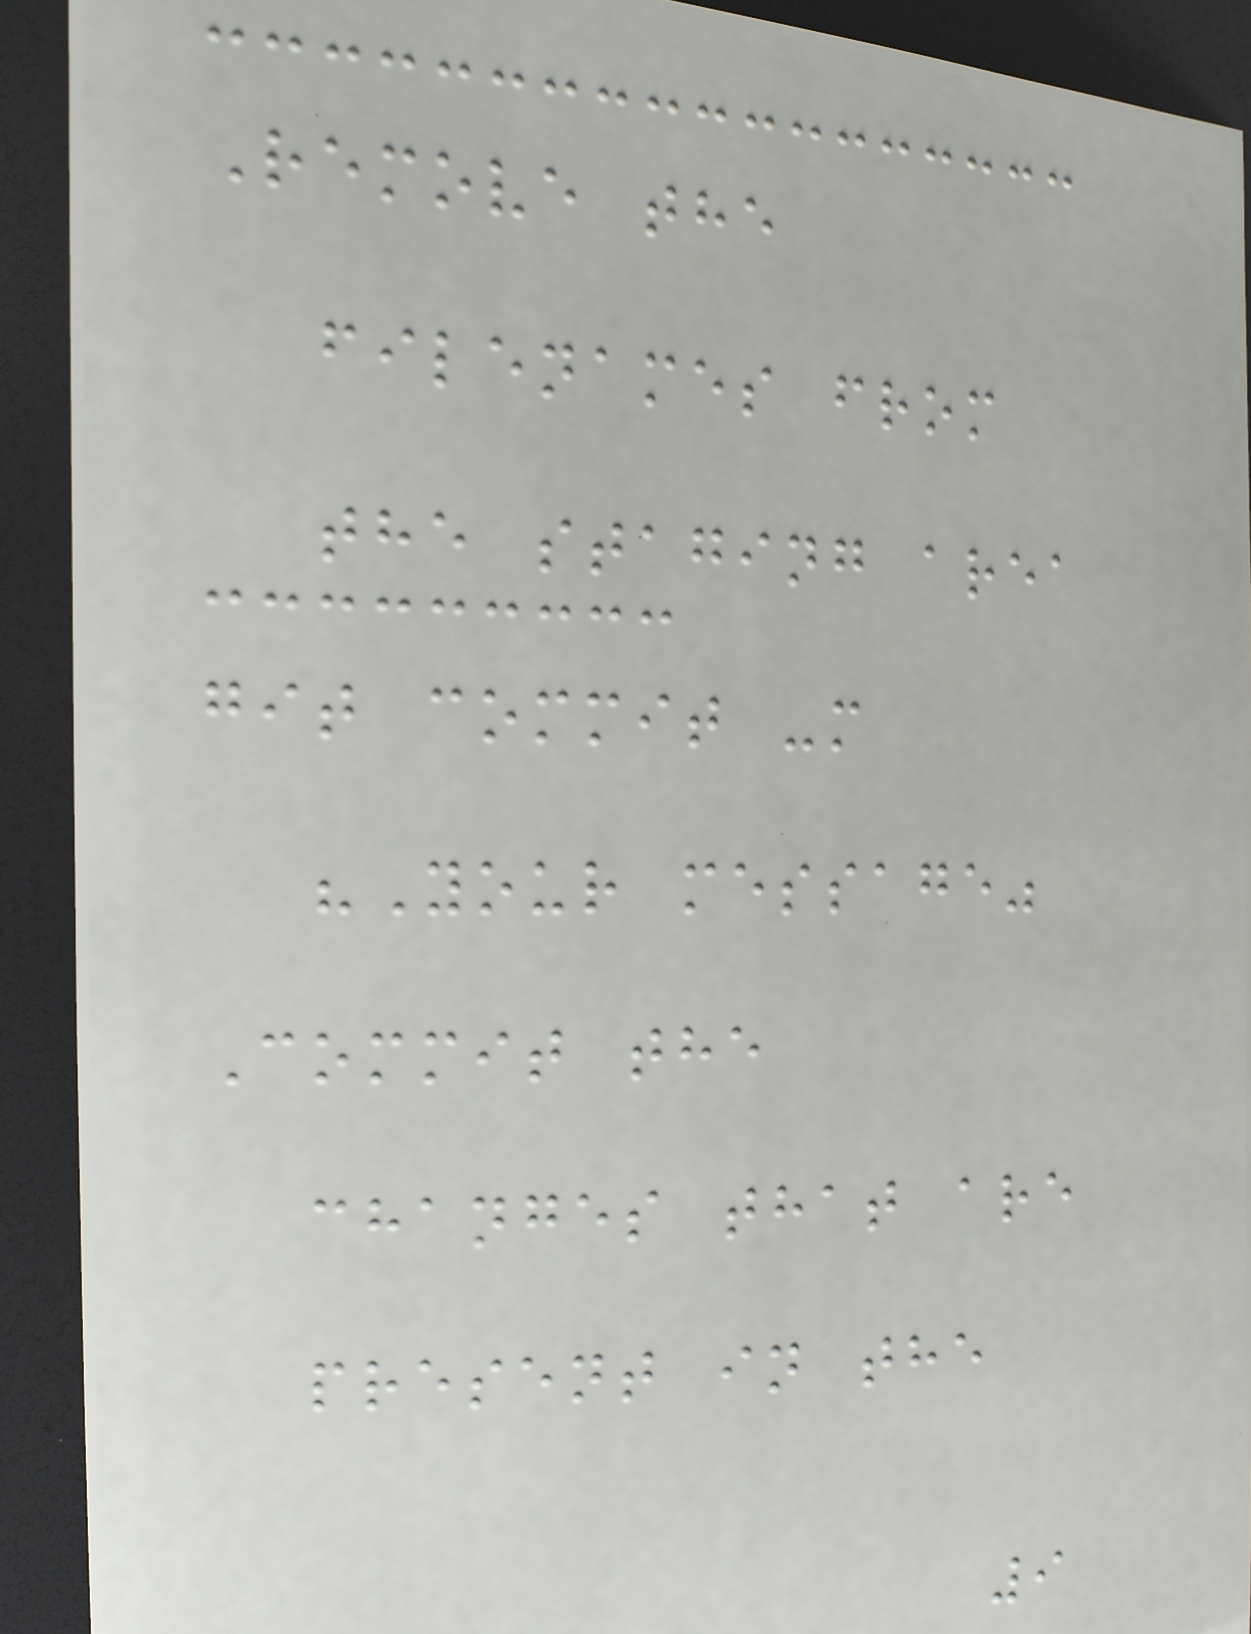Remove the
filenames from
the staging area
git commit -m
"Your message"
Commit the
changes that are
present in the
9
